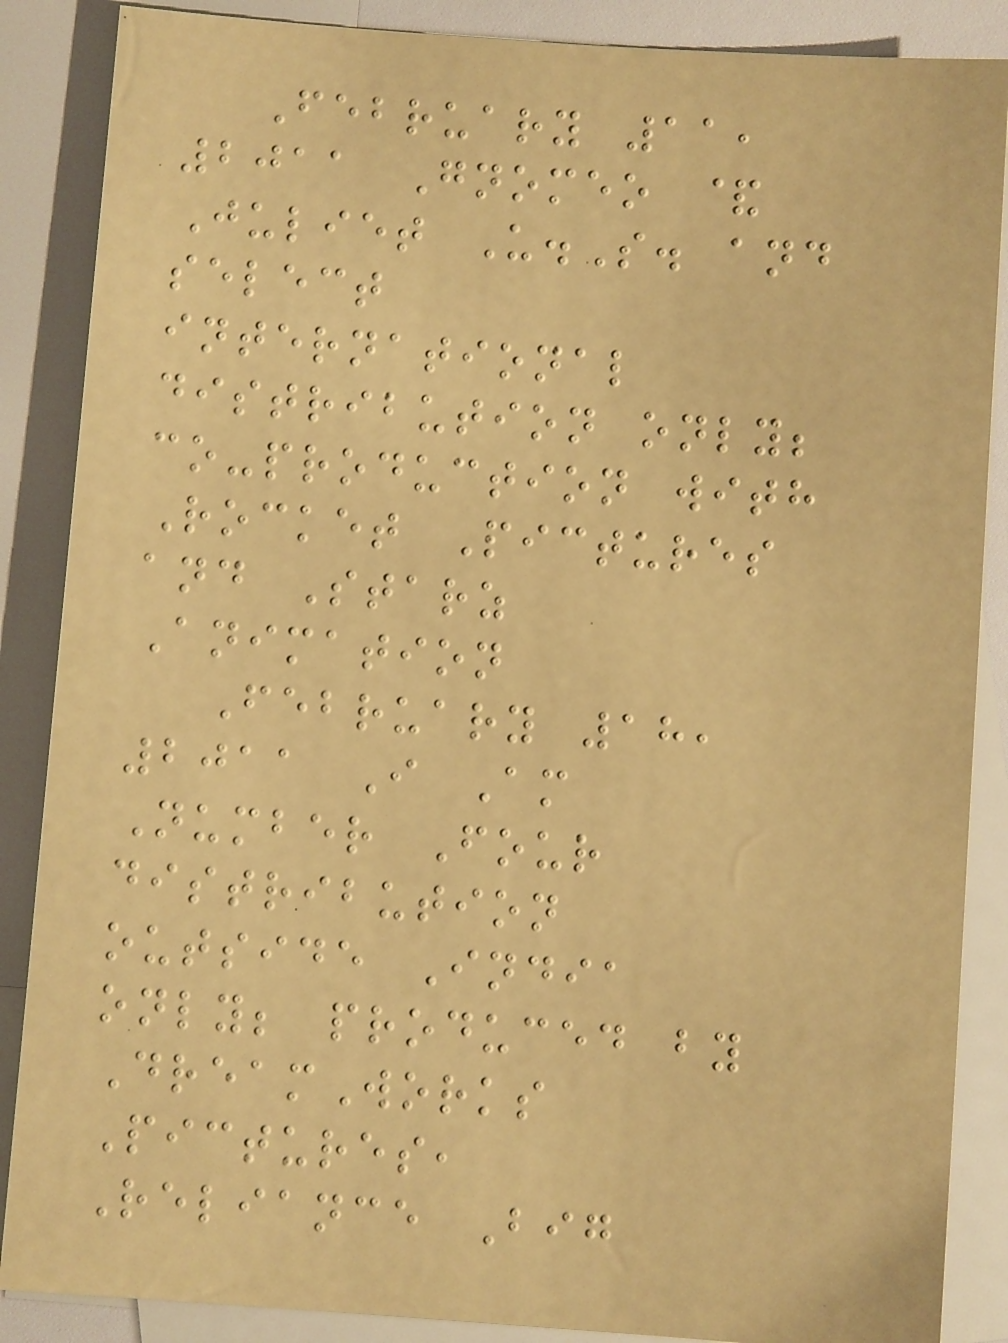February 11,
2011 Gnomeo &
Juliet U.S. and
select
international
distribution only;
co-production with
Rocket Pictures
and Starz
Animation
February 18,
2011 I Am
Number Four
distribution
outside India
only; produced by
DreamWorks
Pictures,
Reliance Big
